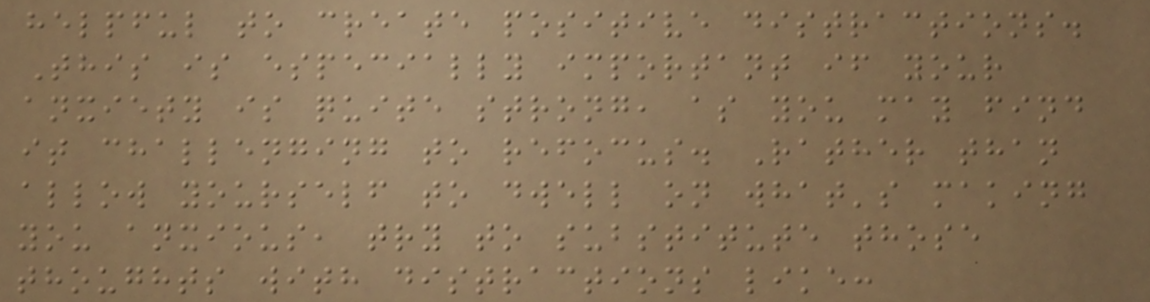helpful to create positive distractions.
This is especially important if your
anxiety is quite strong, as you may find
it challenging to refocus. Rather than
allow yourself to dwell on what's making
you anxious, try to substitute those
thoughts with distractions like:
